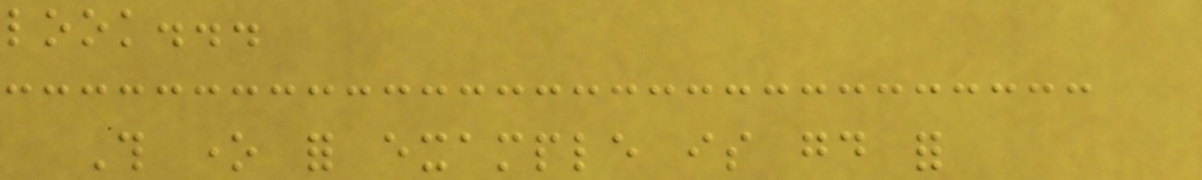look...
This one for example is good for
